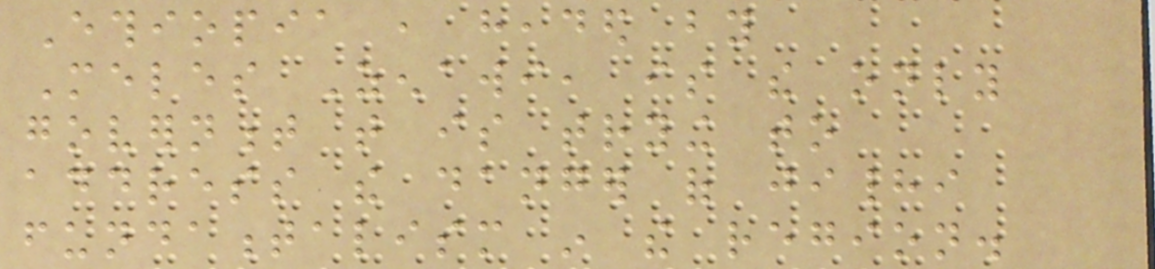Ethiopia , headed by
Meles Zenawi, is the only
government that is trying to
address the danger of jihadi
fundamentalism in the region.
